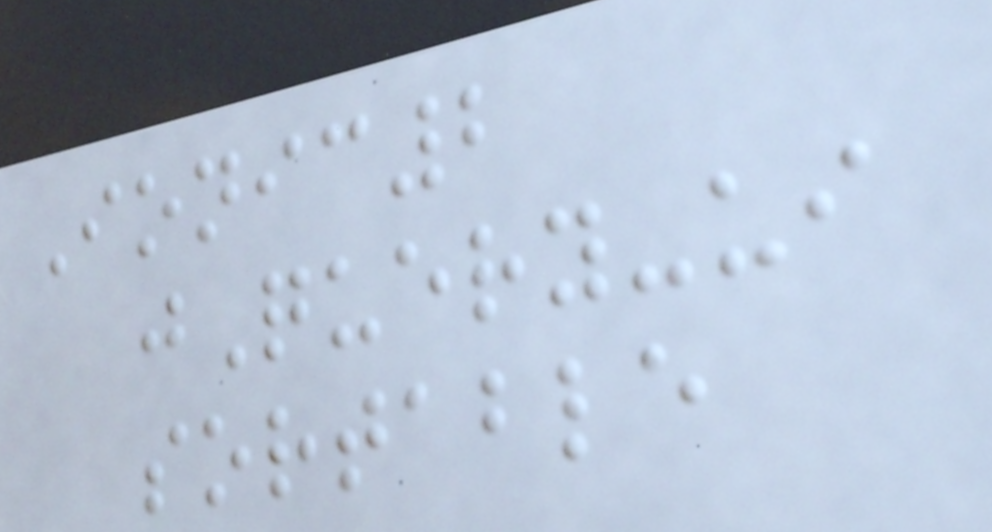Ionic2
jQuery-ui
sortable
